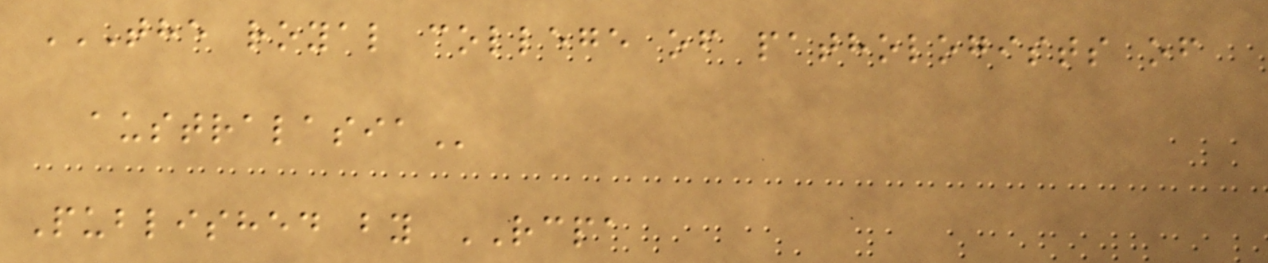THE ROYAL COLLEGE OF PATHOLOGISTS OF
AUSTRALASIA
Published by RCPA
